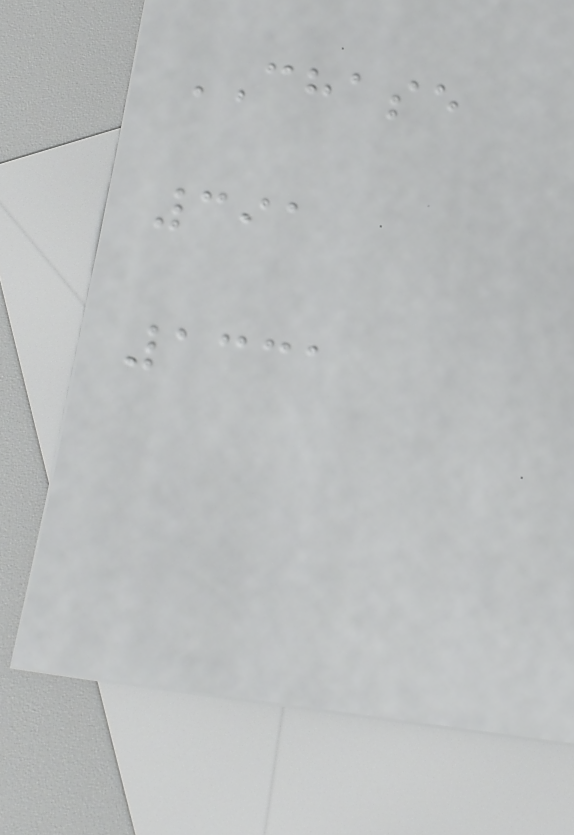CHASE
391
1331
